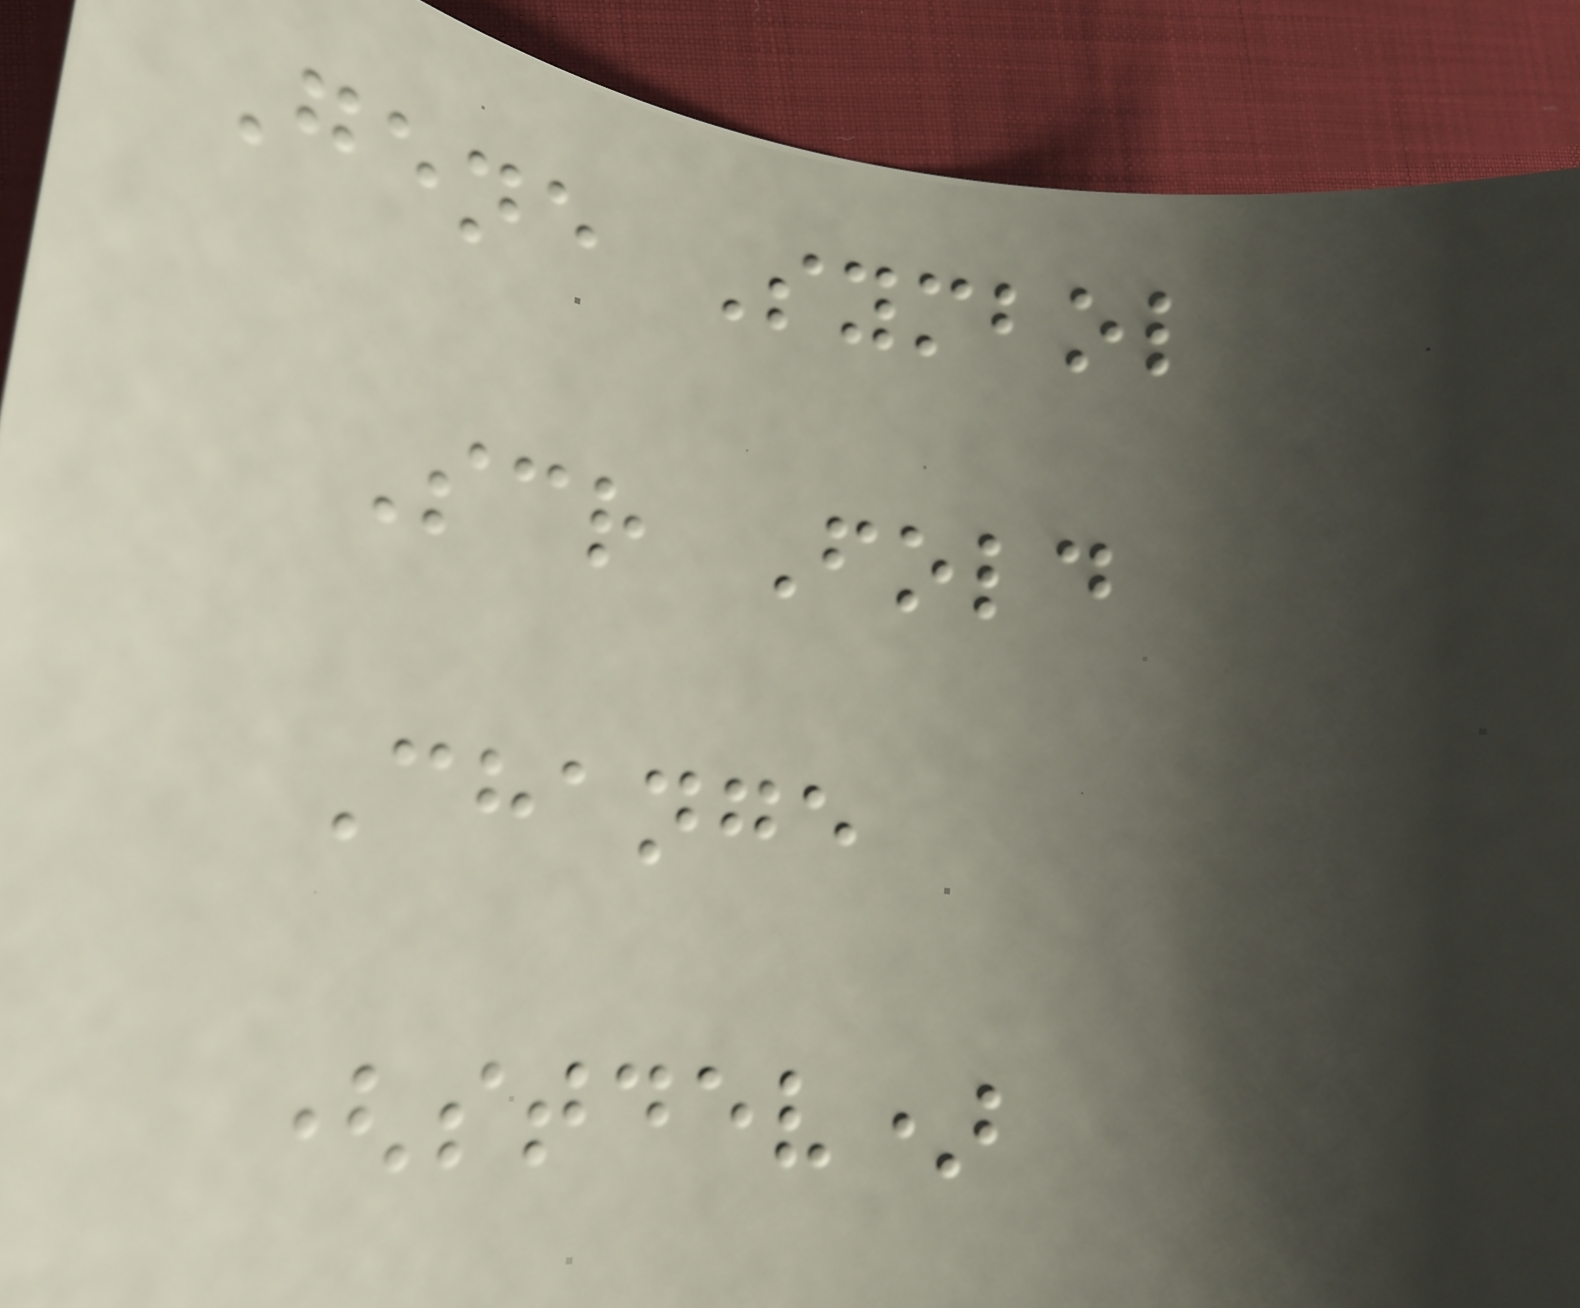Gene Symbol
Scr Fold
Change
(stdev)
